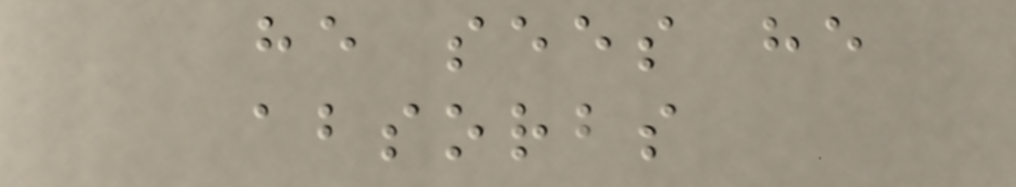he sees he
absorbs
